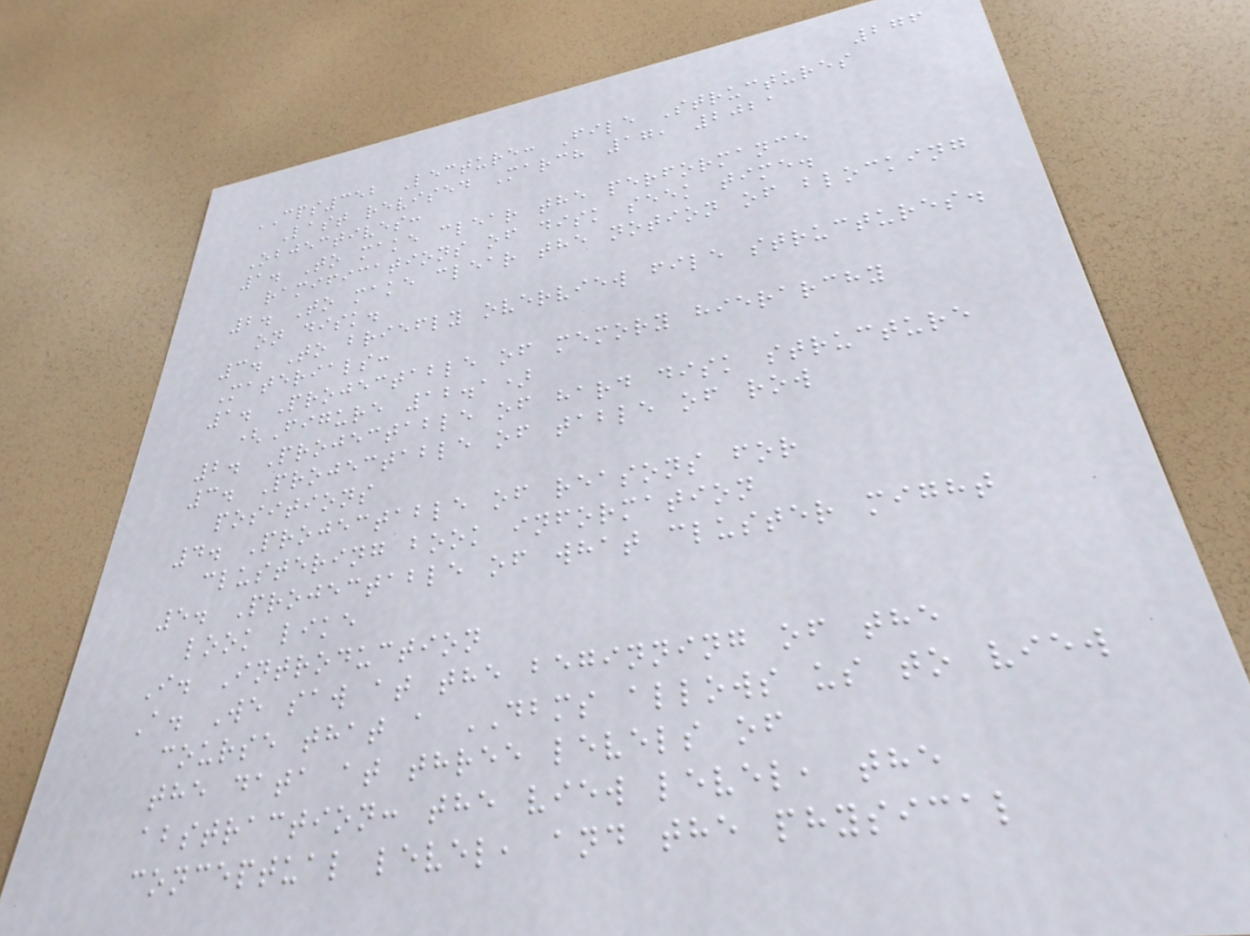276
CPS352 Lecture: File Structures
Last revised March 17, 2021
Objectives:
1. To make clear the performance
ramifications of disk seek time.
2. To make clear the notion of blocking
on disk.
3. To briefly overview file structures.
Materials:
1. Projectable of memory hierarchy
(Figure 12.1)
2. Projectable of hard disk structure
3. Projectable of table of row
positions
4. Projectable of reasons for
clustering book information
5. Projectable of what cluster might
look like
I. Introduction
A. We saw at the beginning of the
course that a DBMS allows us to view
the data at three levels of
abstraction: the view level, the
conceptual level, and the physical
